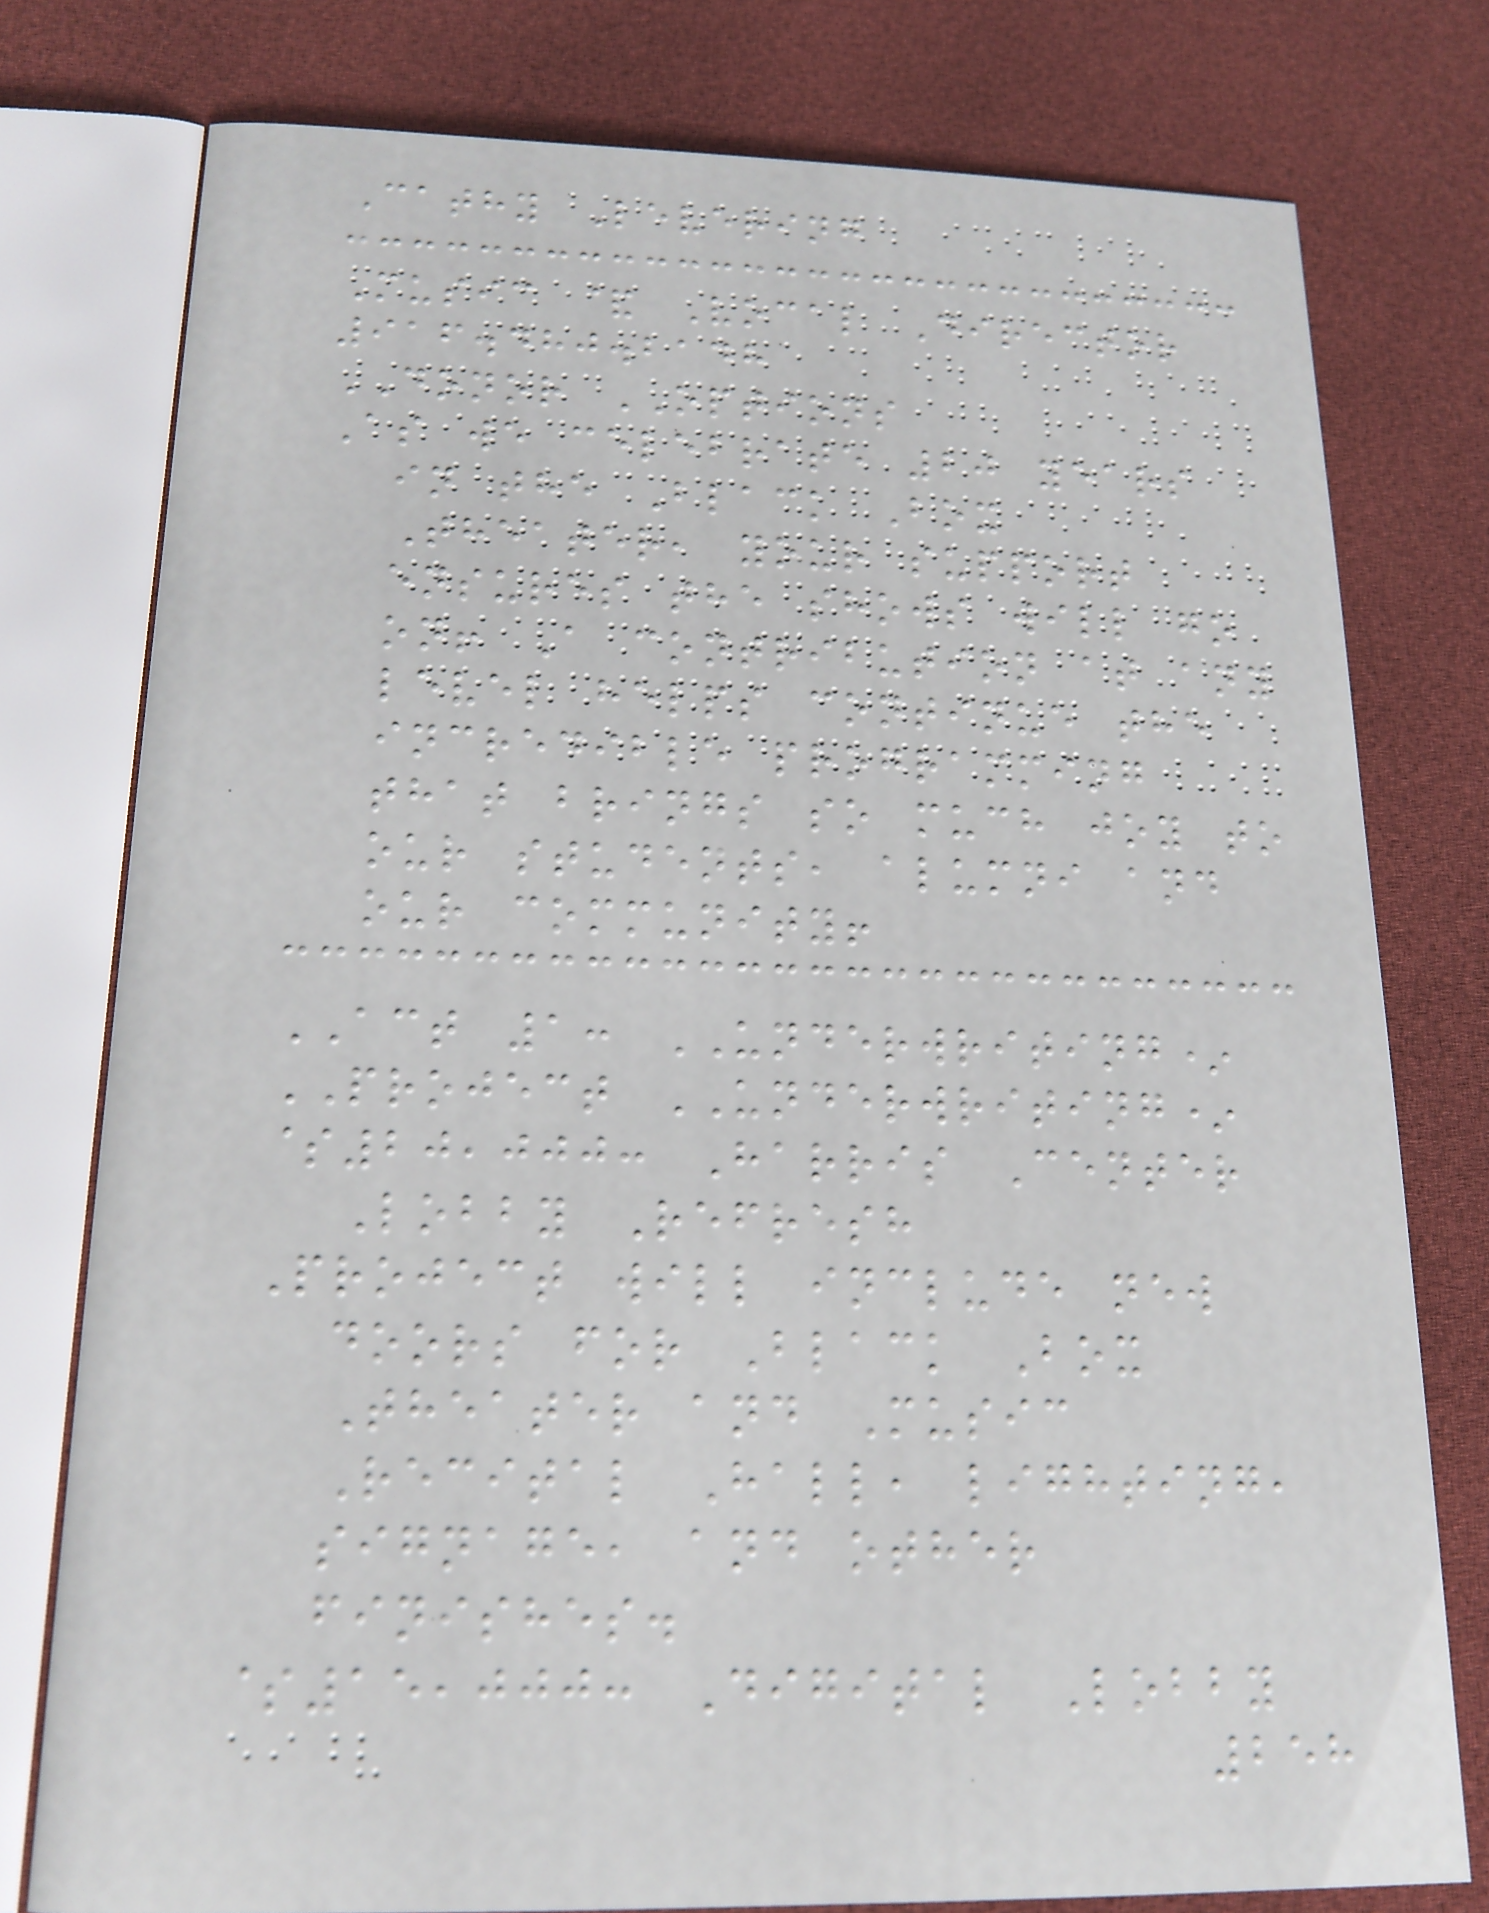Cathy Levering
Music & Vocal Director
916.480.2148
DONOR OPTIONS
As we celebrate 20 years
in the Black Box
Theater, your support
ensures the shows will go
on! A contribution at any
level helps continue the
incredible programming
that brings so much joy to
our students, alumni and
our community!
ACT 1: UNDERWRITING*
PROJECT UNDERWRITING*
$20,000: Harris Center
Lobby Refresh
Project will include new
doors for Black Box
Theater and Music
Recital Hall, lighting,
signage, and other
finishes.
$15,000: Digital Lobby
258
